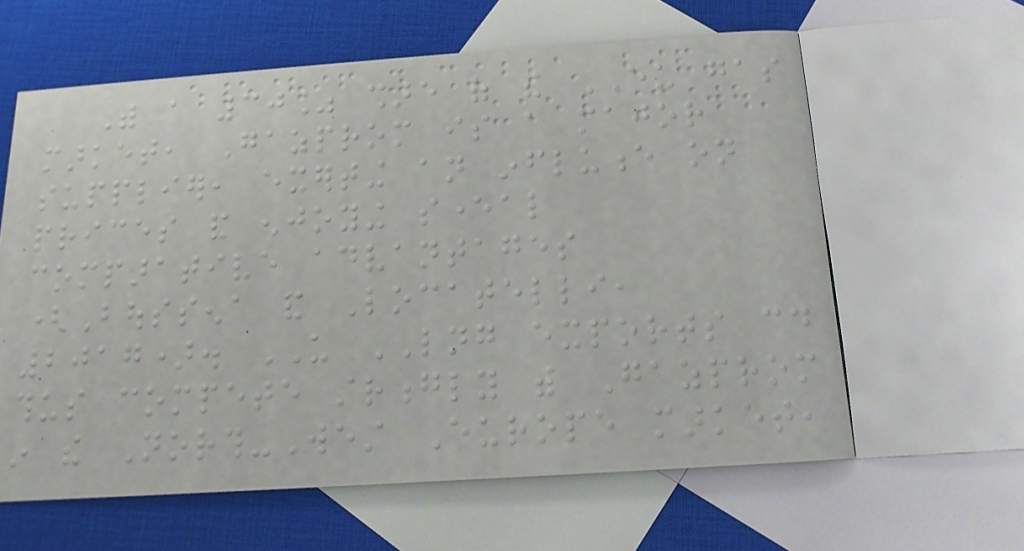With a 30% share of the EU gas
market, Gazprom is a major
supplier, exerting an influence on
prices and enjoying several
comparative advantages
(Boussena and Locatelli,
2017). US LNG exports could
thus compete strongly with Gazprom
in the North-West Europe market,
